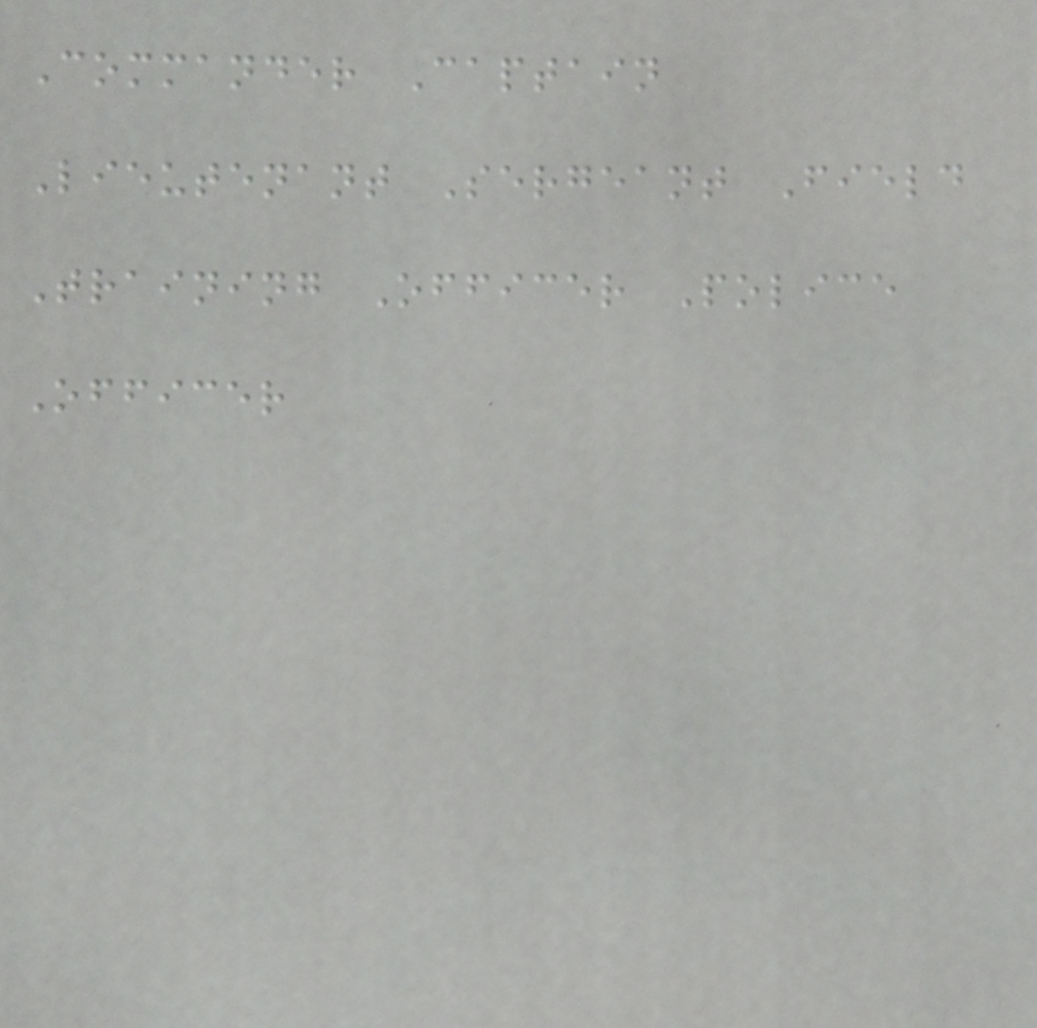Commander Captain
Lieutenant Sergeant Field
Training Officer Police
Officer
